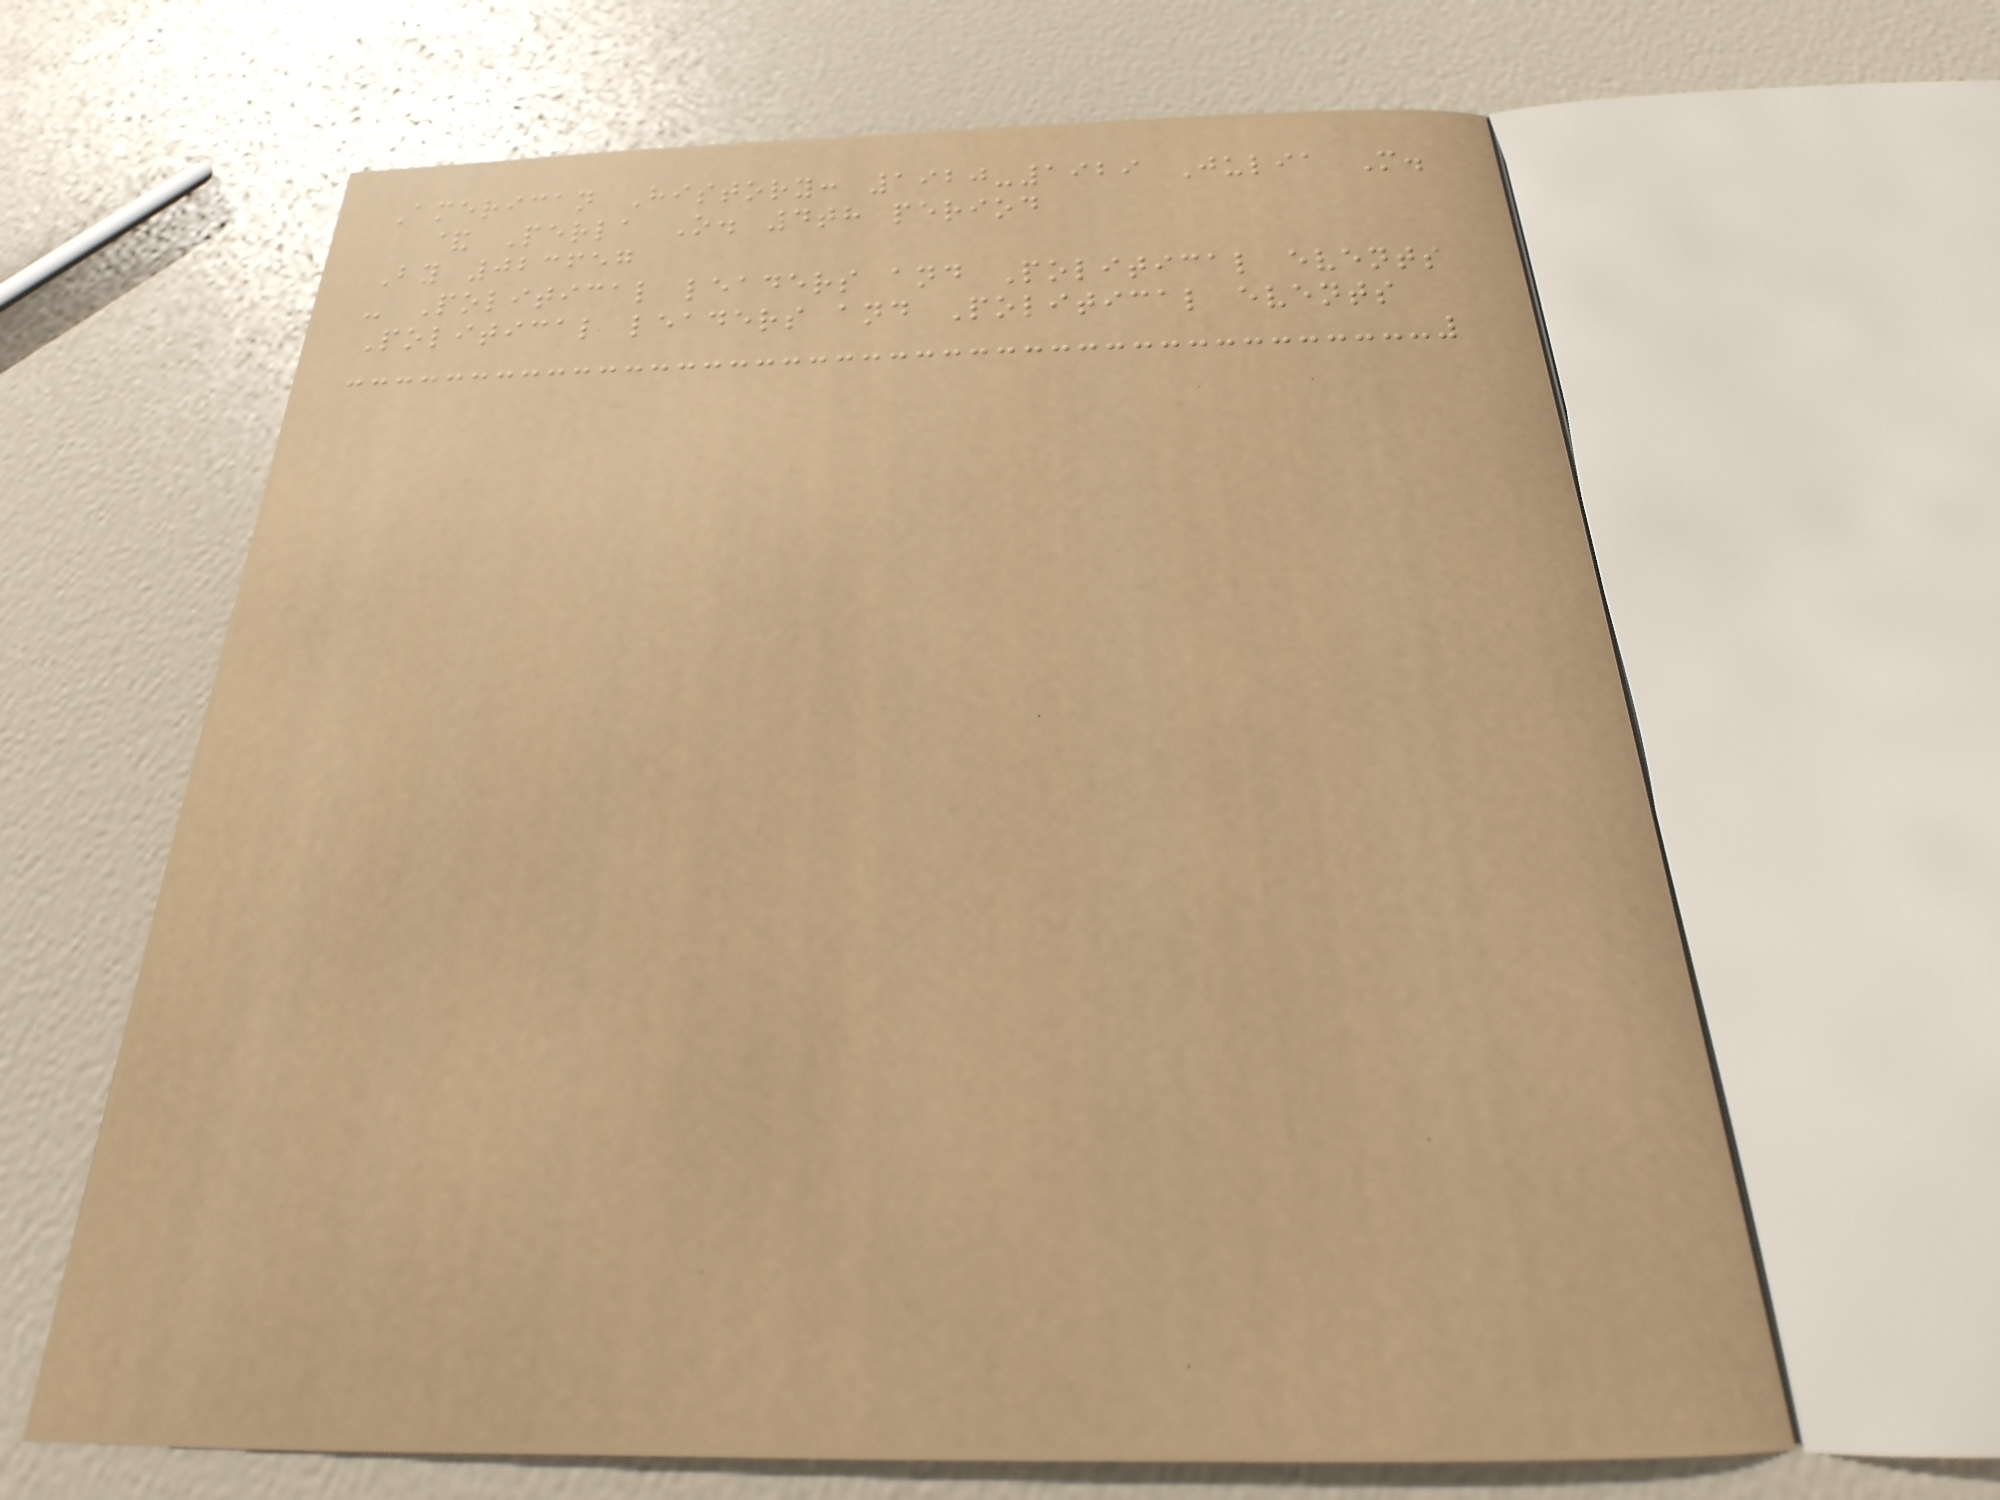American History: 1920-1929 Julia M.
& Perla O. 4th period
By 023657
- Political leaders and Political events
Political leaders and Political events
